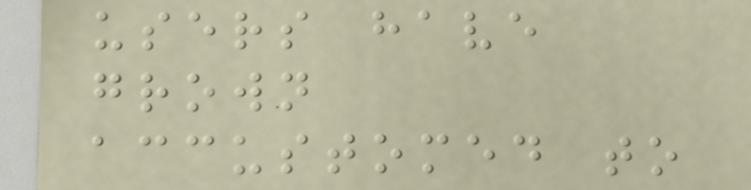users have
grown
accustomed to
